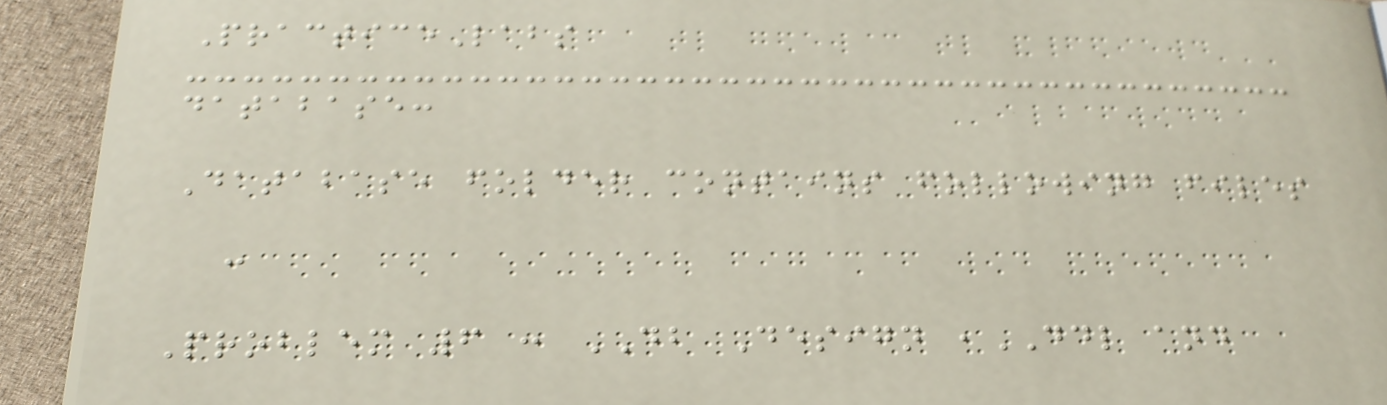PracticeLabs
database:
Database folder contains following files
:
Problem 6 : DB Design ,DDL and
